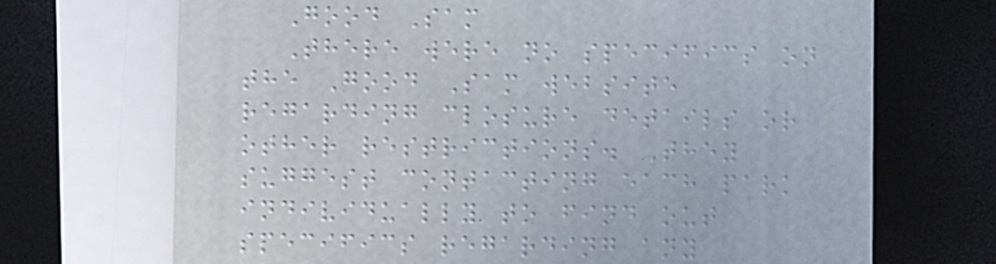Good Sam
There were no specifics on
the Good Sam website
regarding closure details or
other restrictions. They
suggest contacting each park
individually to find out
specifics regarding any
